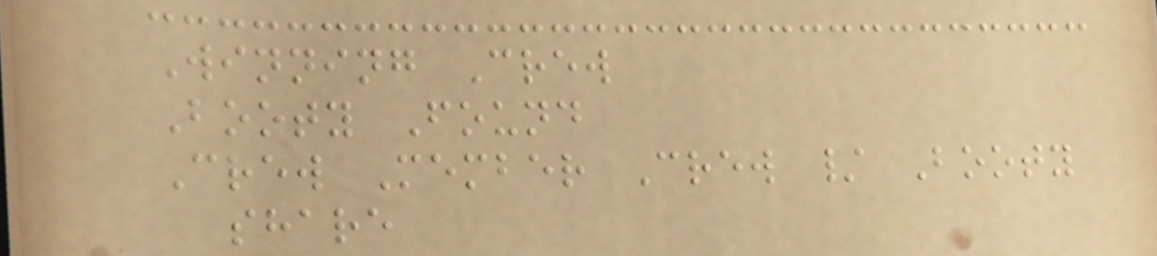Winning Crew
Booty Found
Crew Member Crew / Booty
share
